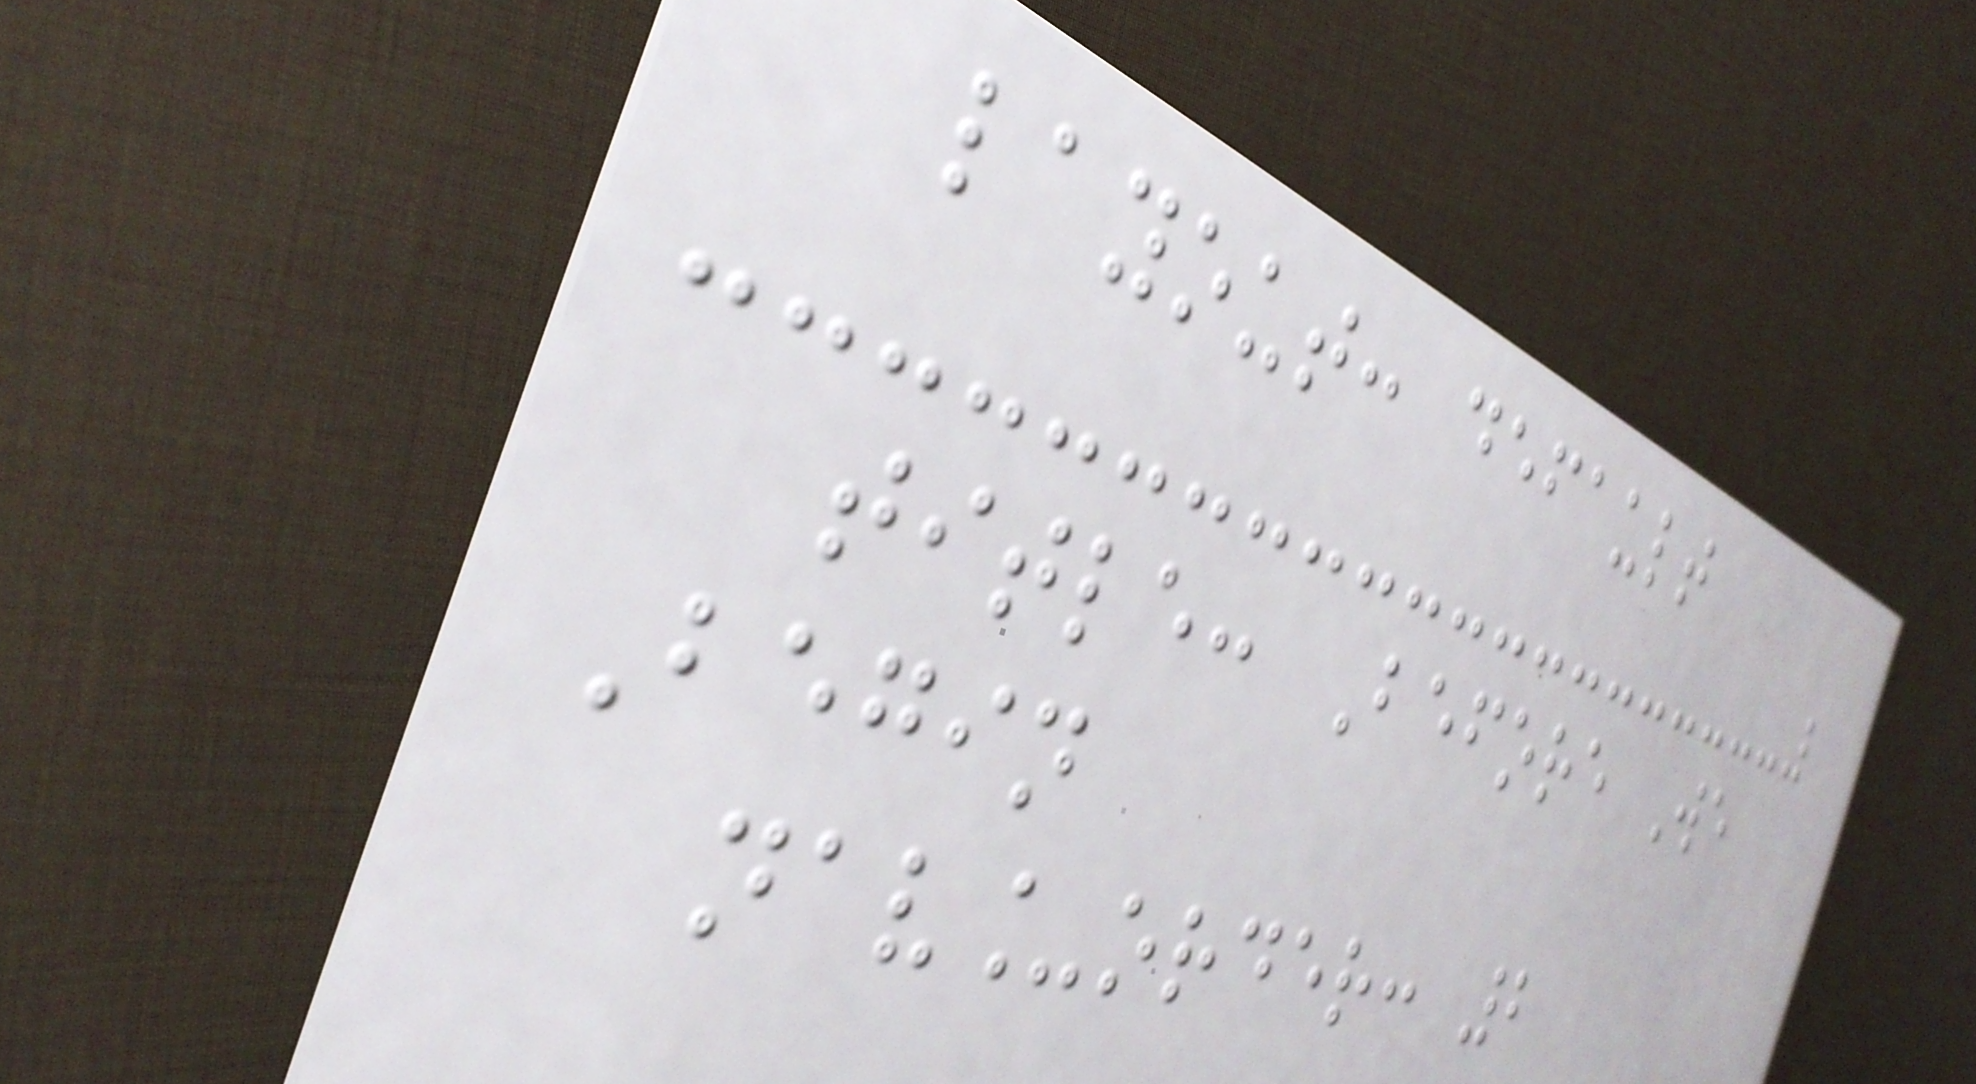layout: default
title: Before We
Begin
nav_order: 2
